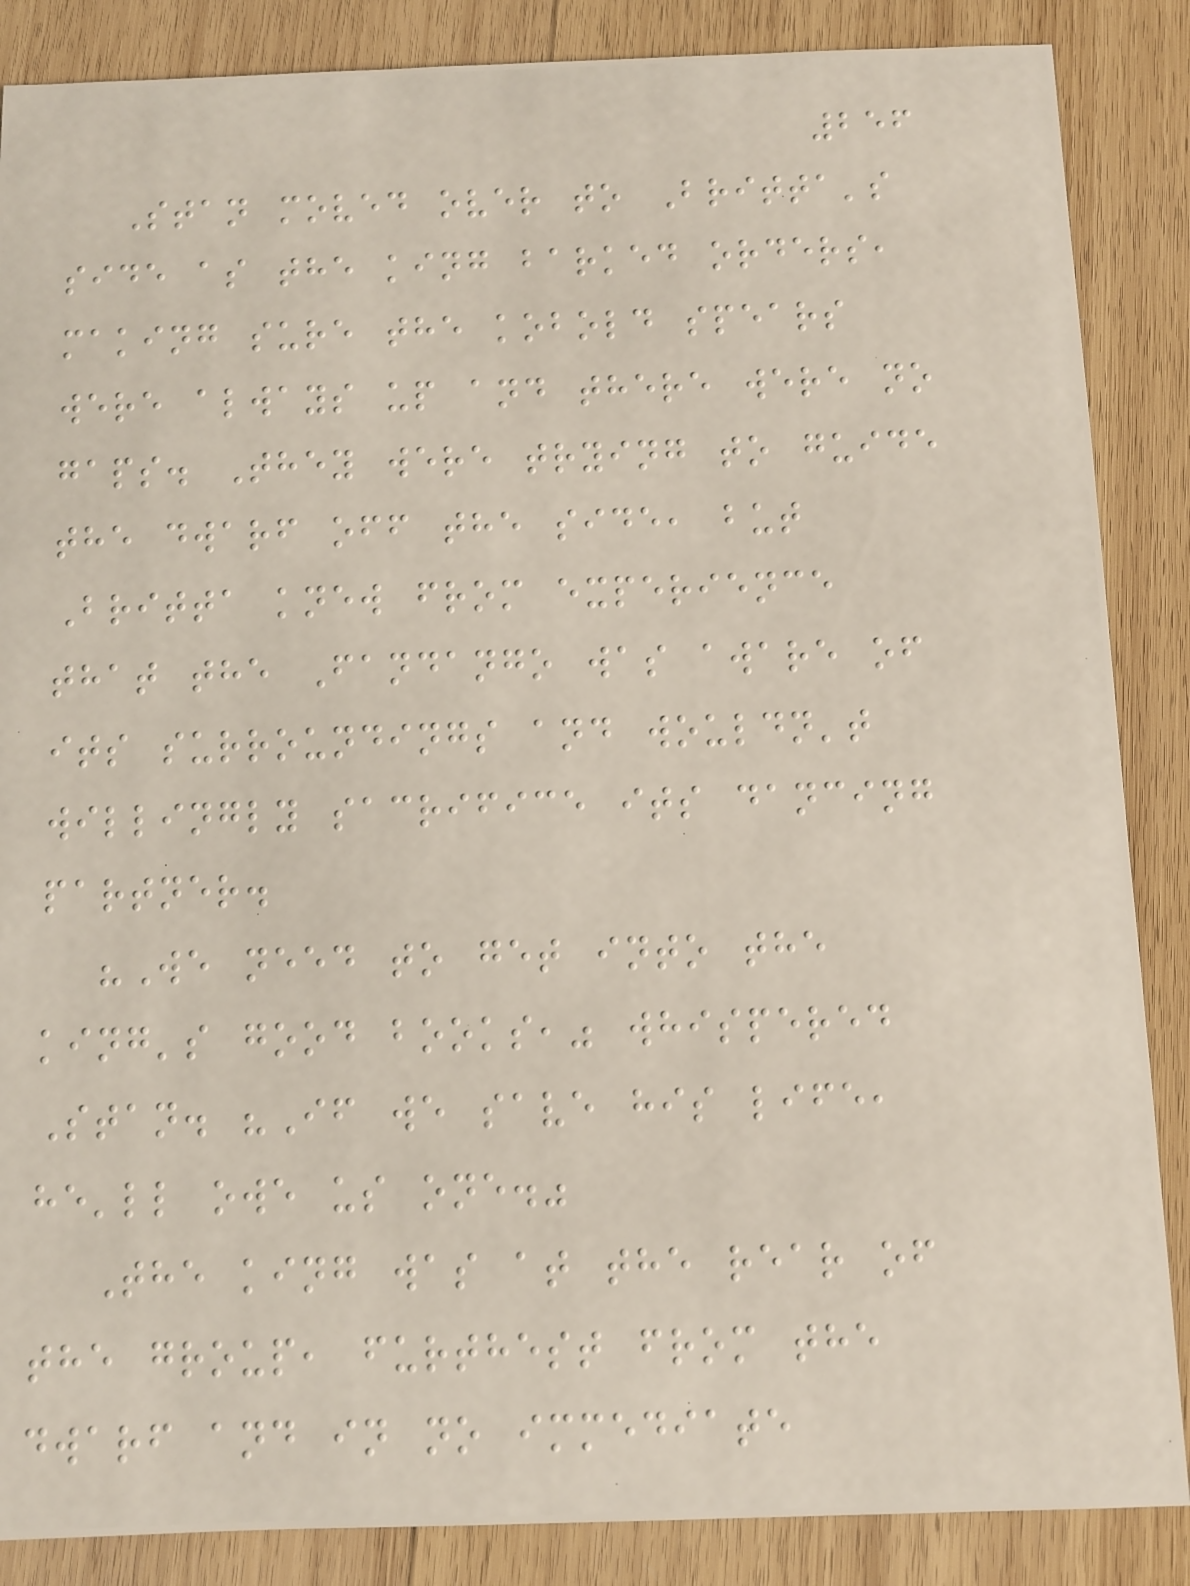256
Stan moved over to Britta's
side as the king barked orders,
making sure the kobold spears
were always up and there were no
gaps. They were trying to guide
the dwarf off the side, but
Britta knew from experience
that the Fandango was aware of
its surroundings and wouldn't
willingly sacrifice its dancing
partner.
"We need to get into the
king's good books," whispered
Stan. "If we save his life,
he'll owe us one."
The king was at the rear of
the group, furthest from the
dwarf and in no immediate
